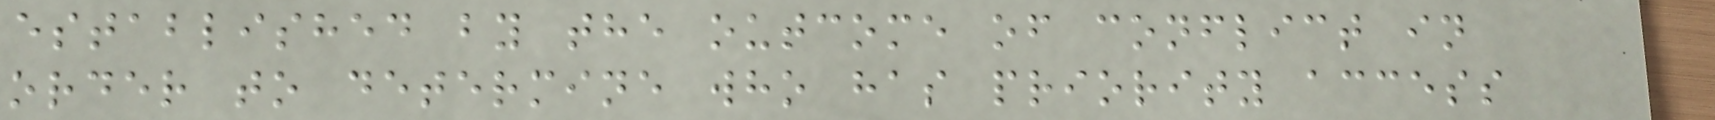established by the outcome of conflict in
order to determine who has priority access
